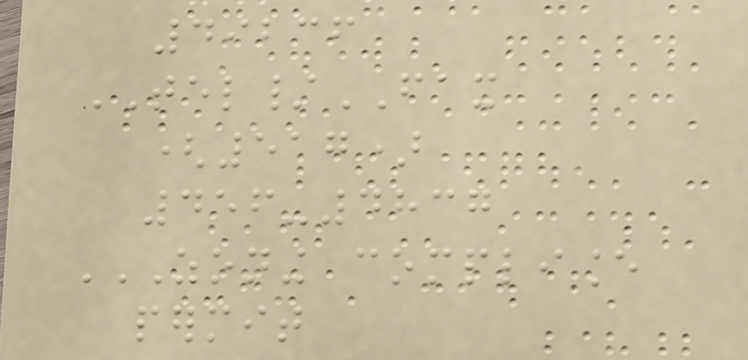49236
TEL/FAX
(517)
456-4837
ZONING COMPLIANCE
PERMIT
